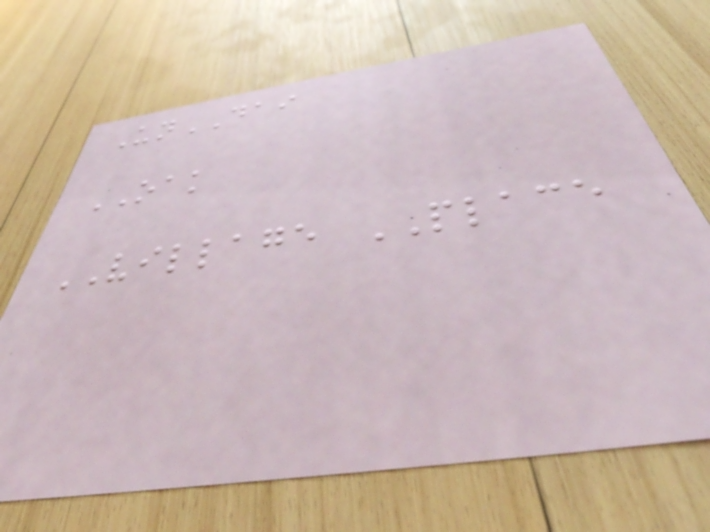UnDAI
OAK
VILLAGE PLACE
